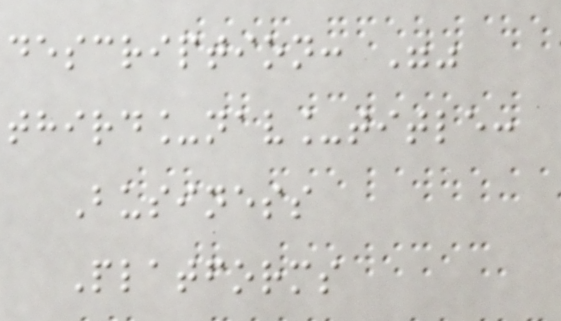description: ""
third_nav_title:
Business
Platforms
